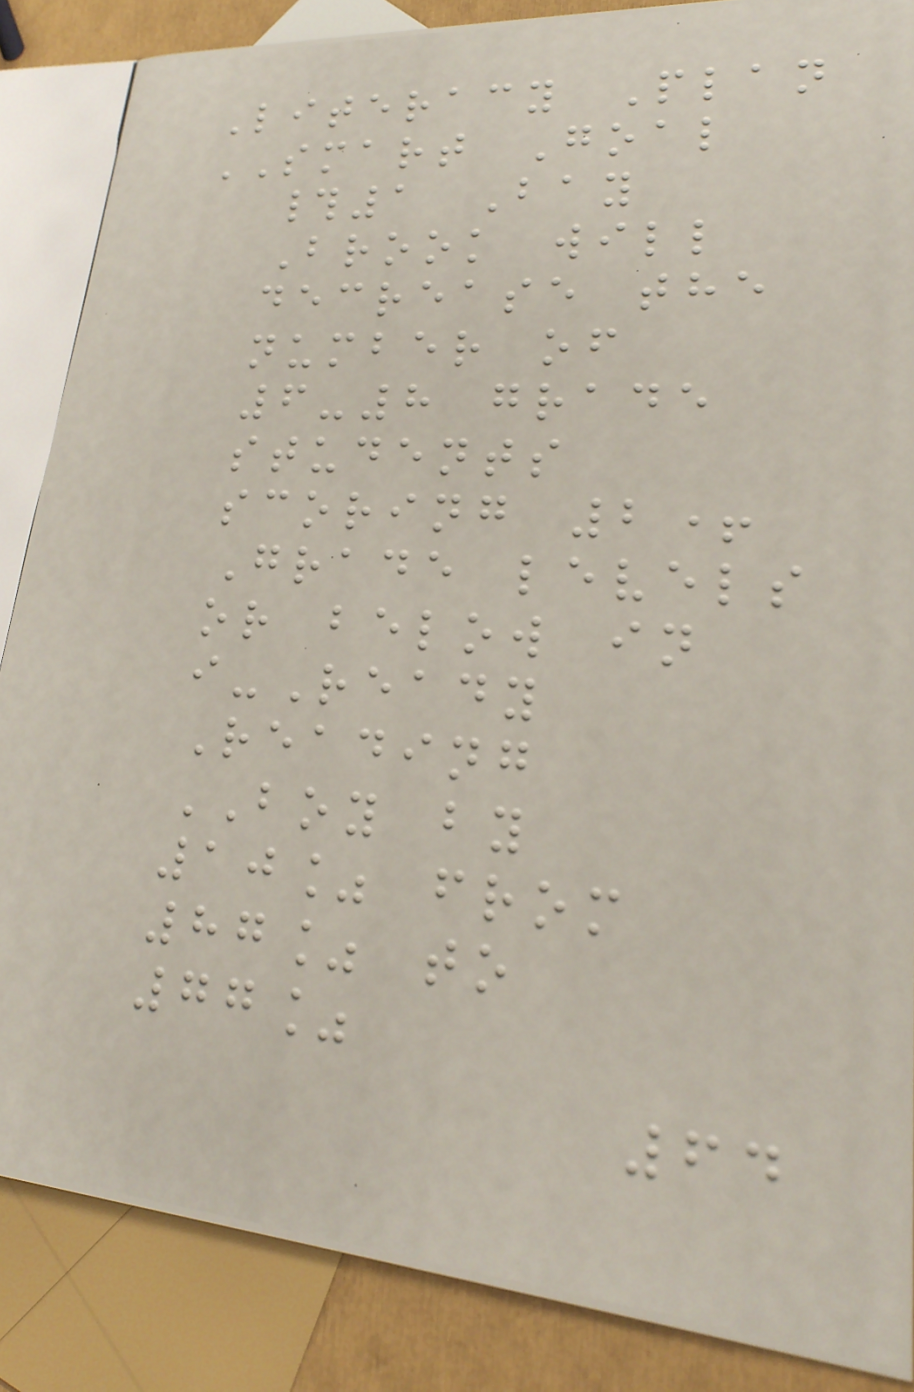Literacy Plan
SMART Goal
#1 Bay
Brook will
decrease the
number of
6-8 grade
students
scoring 2+
Grade levels
or below in
i-Ready
Reading
BOY by
10% from
87% to
77%
64
